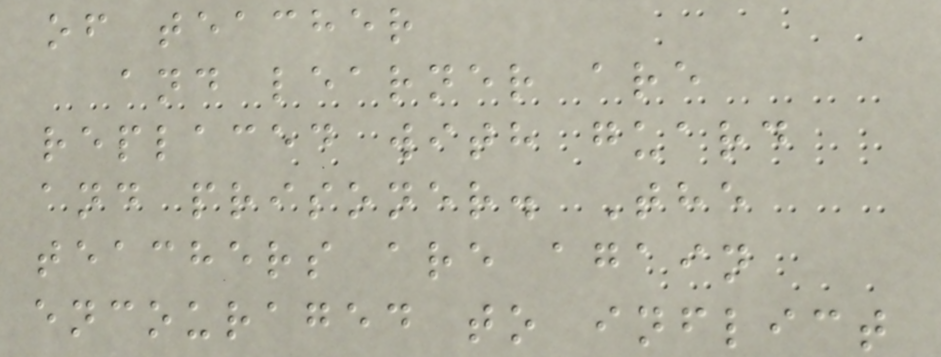of teacher
and learner are
replaced with guard
and prisoner. The
teachers are again
encouraged to inflict
